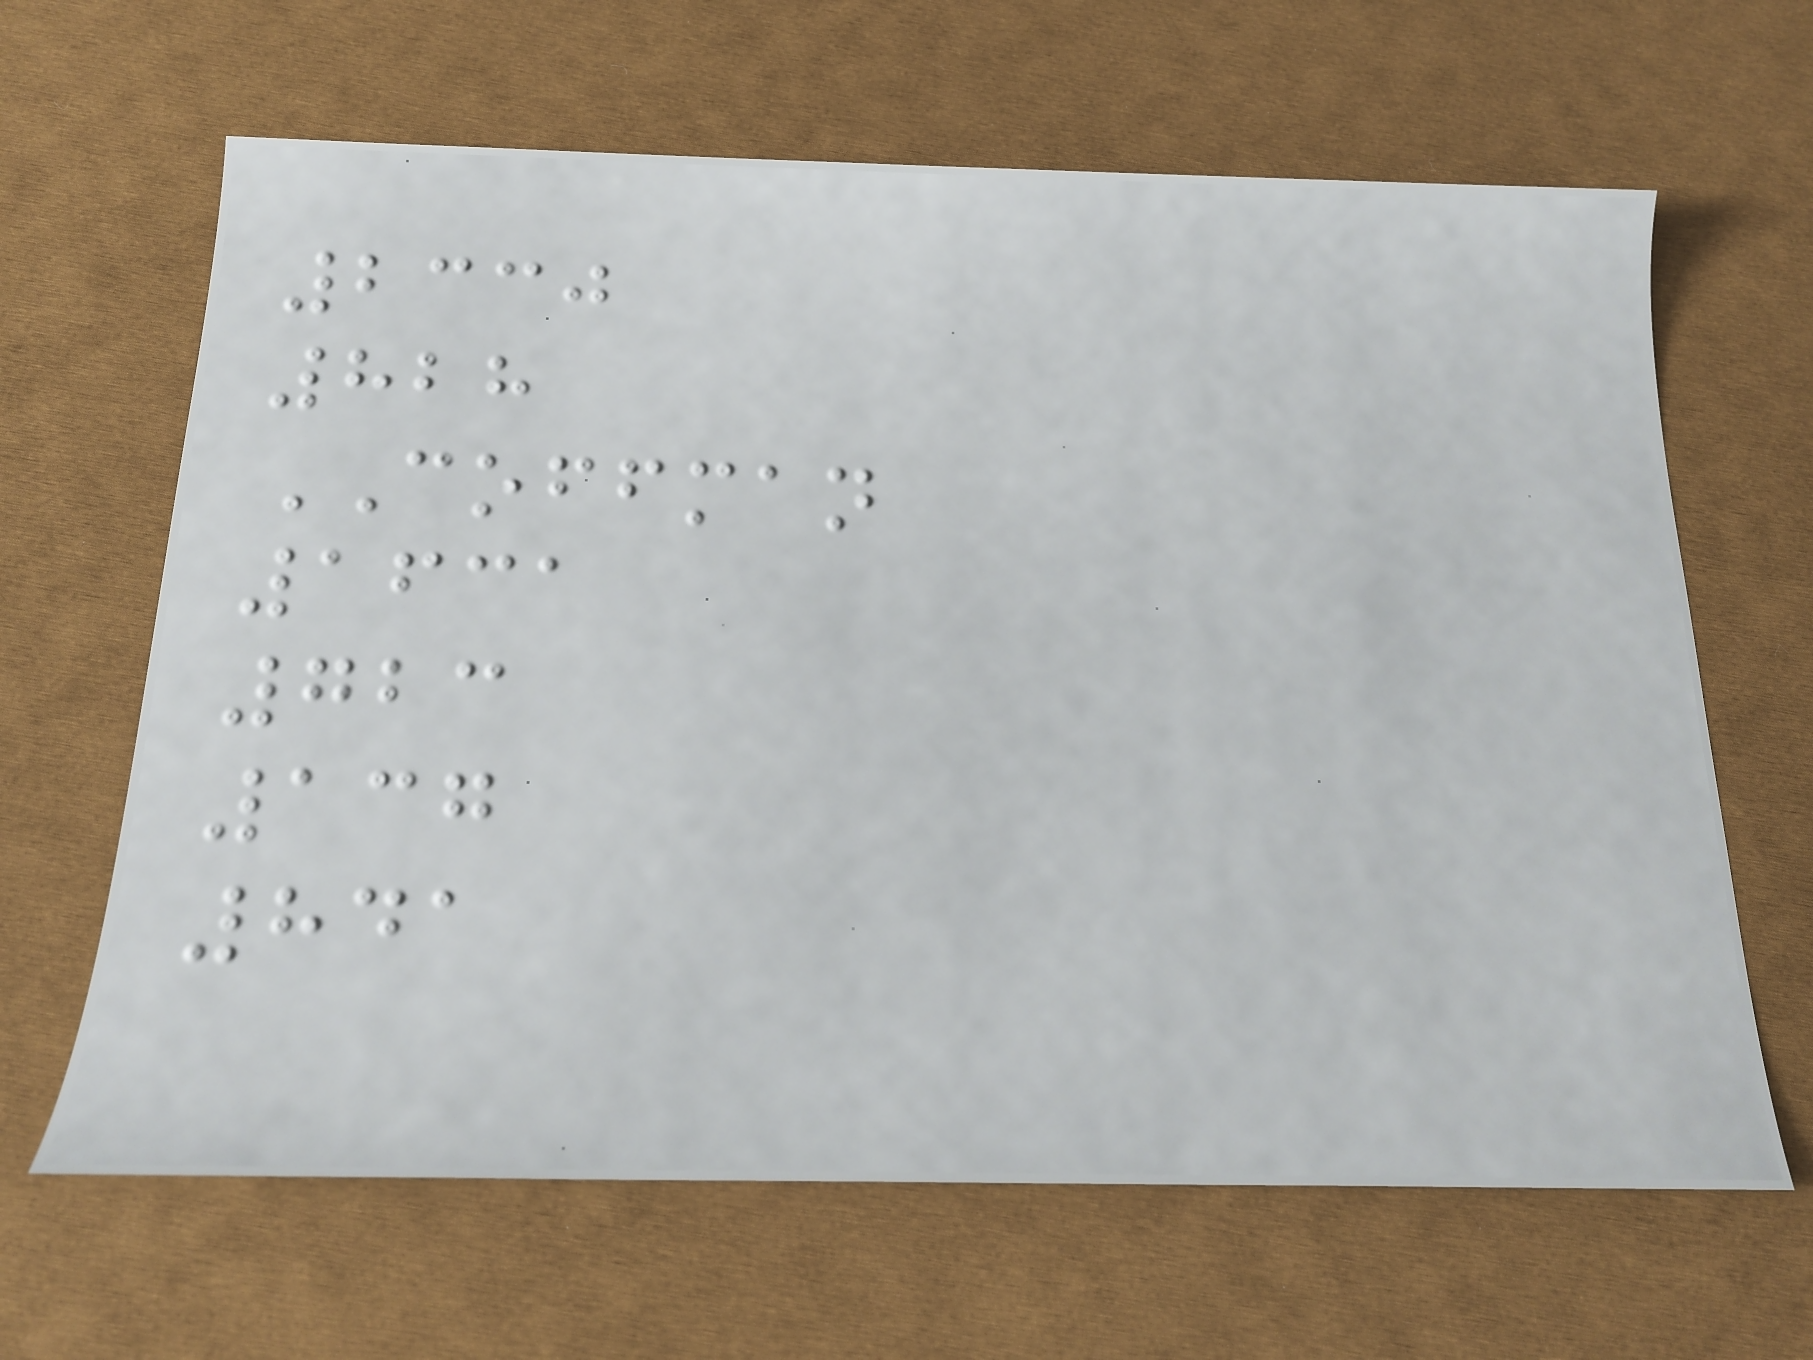2330
828
COFFMAN
1631
723
137
841
